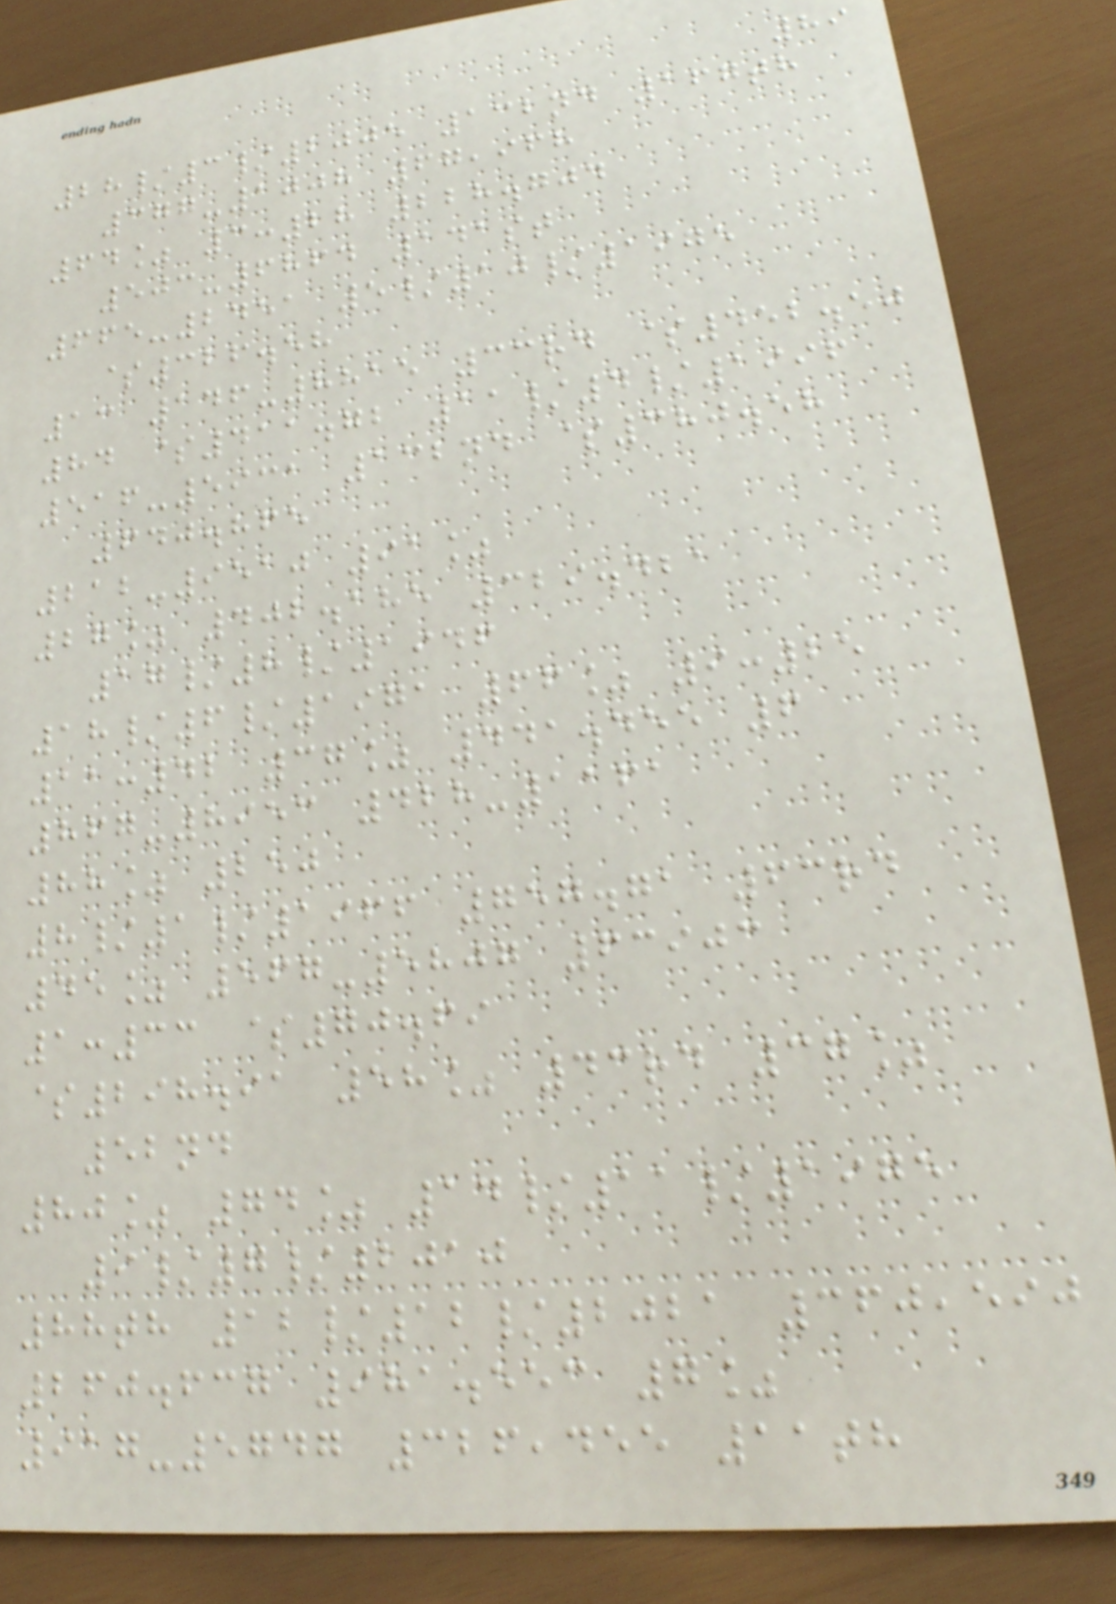89
28/3/2005 132nd 167th
377-1008 67,968
64% 3:28 228.704
503-6864 141st
665-2451 5/10/1975
$326.58
13 146-8815 33rd $452.50
84 $411.72 11/4/1996
516-5931 132nd $380.58
640.865
212-9510 91%
27% 402.185 329.421
17/8/1946
18/6/1971 66% 9:25
11:42 37% 441.455 6
867-8953 428-1161
88% 250
8/1/1966 757.71 63rd
45% 567-5807 63903
1:33 $70.69
$298.91 58% 43rd 37%
52nd
80% 74% 14/11/1975
9/7/2010
88th 12/12/2021 360,590
260.637 981.553 7%
917-5747 326,455 11th
